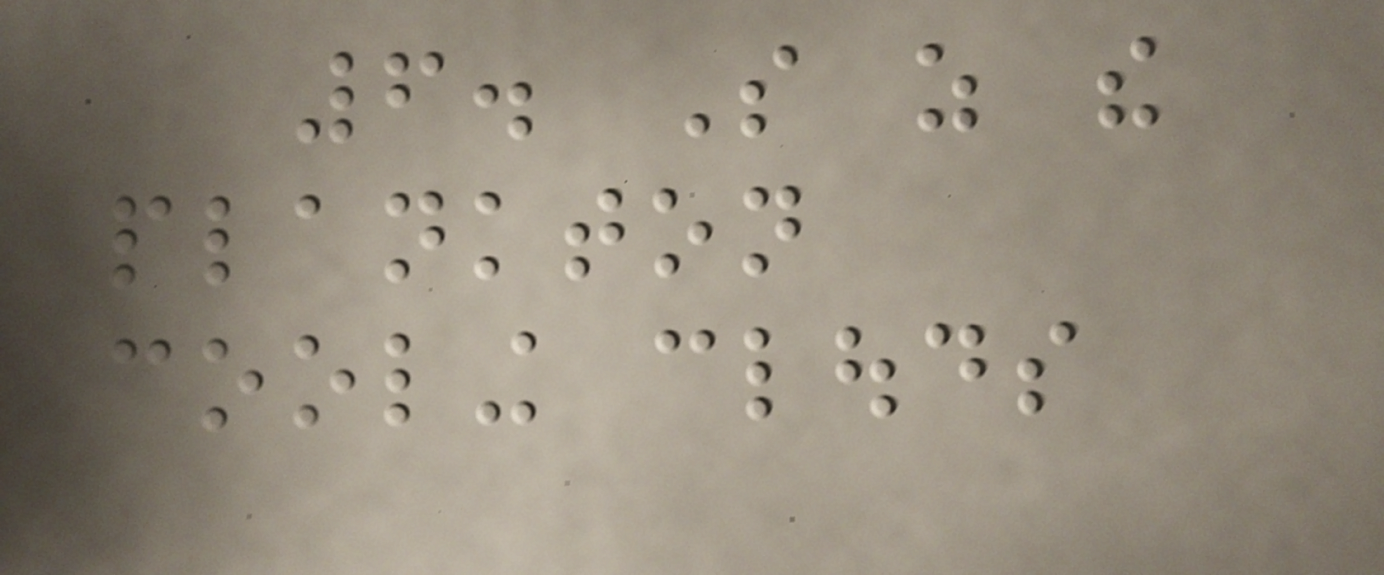6. So as the
plankton
cooling clouds
